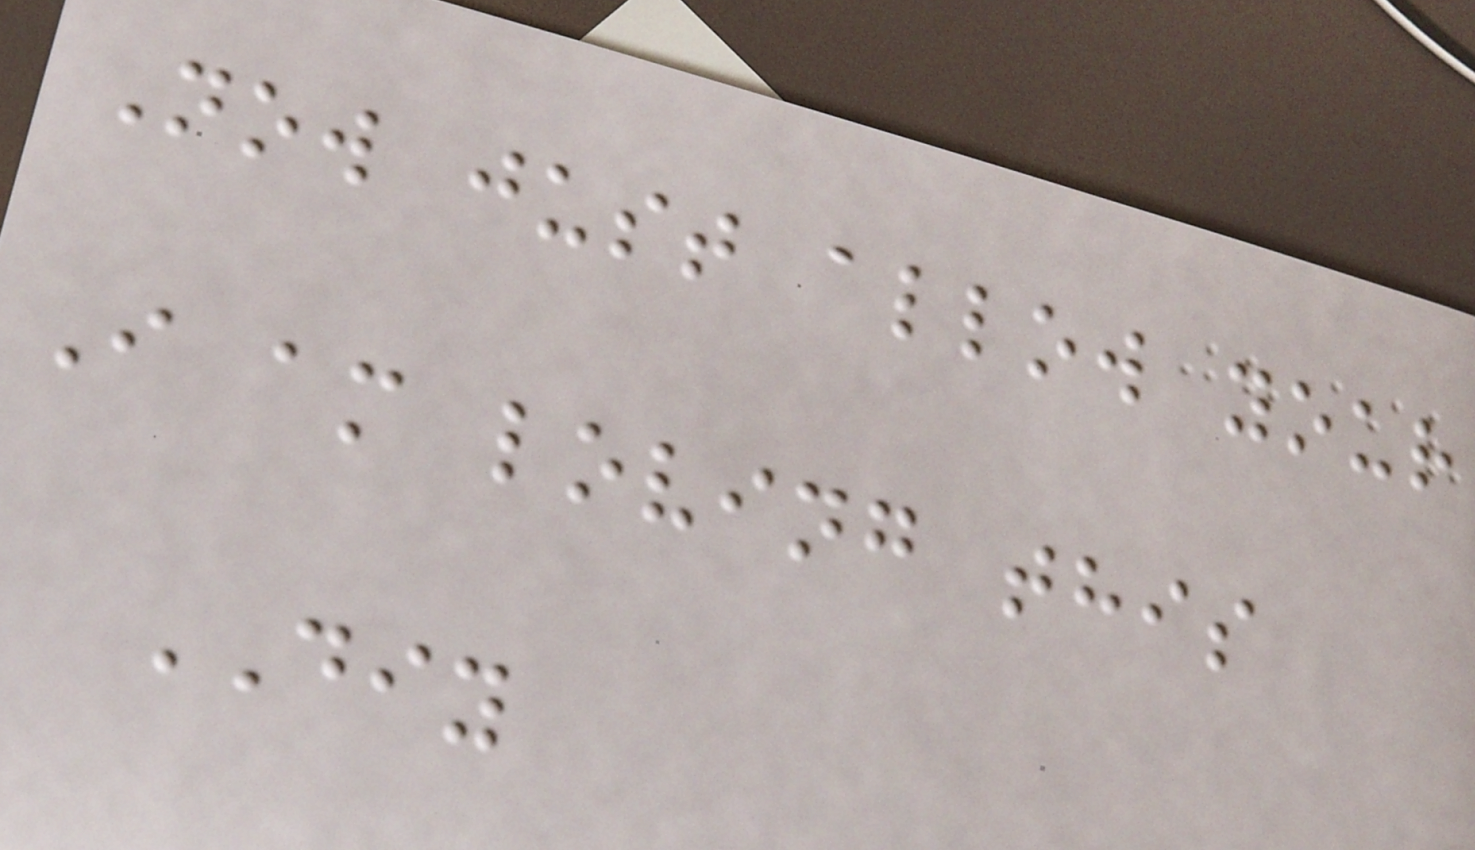Now just allow your
I am loving this
DIY
